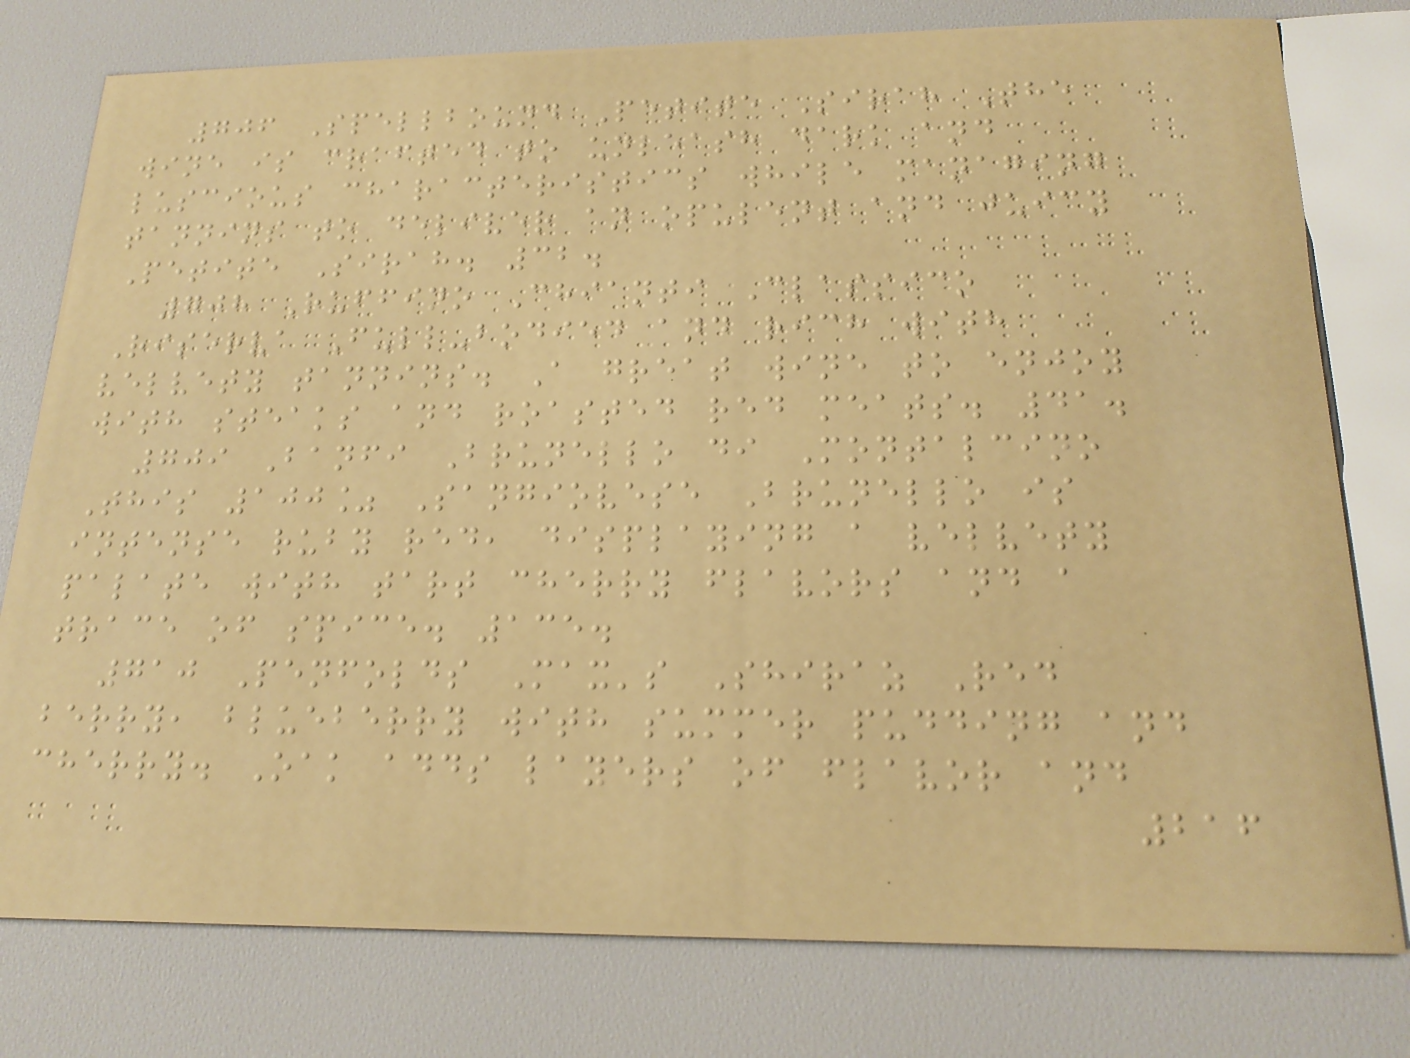706 Spellbound Petite Sirah The
wine is crafted to unleash dark and
luscious characteristics while managing
tannins to deliver an opulent and juicy
Petite Sirah. 32.
708 Ruffino Chianti Classico
Riserva Full-bodied and rich with
velvety tannins. A great wine to enjoy
with steaks and roasted red meats. 41.
709 Banfi Brunello di Montalcino
This 100% Sangiovese Brunello is
intense ruby red, displaying a velvety
palate with tart cherry flavors and a
trace of spice. 135.
710 Penfolds Max's Shiraz Red
berry, blueberry with summer pudding and
cherry. Oak adds layers of flavor and
216
